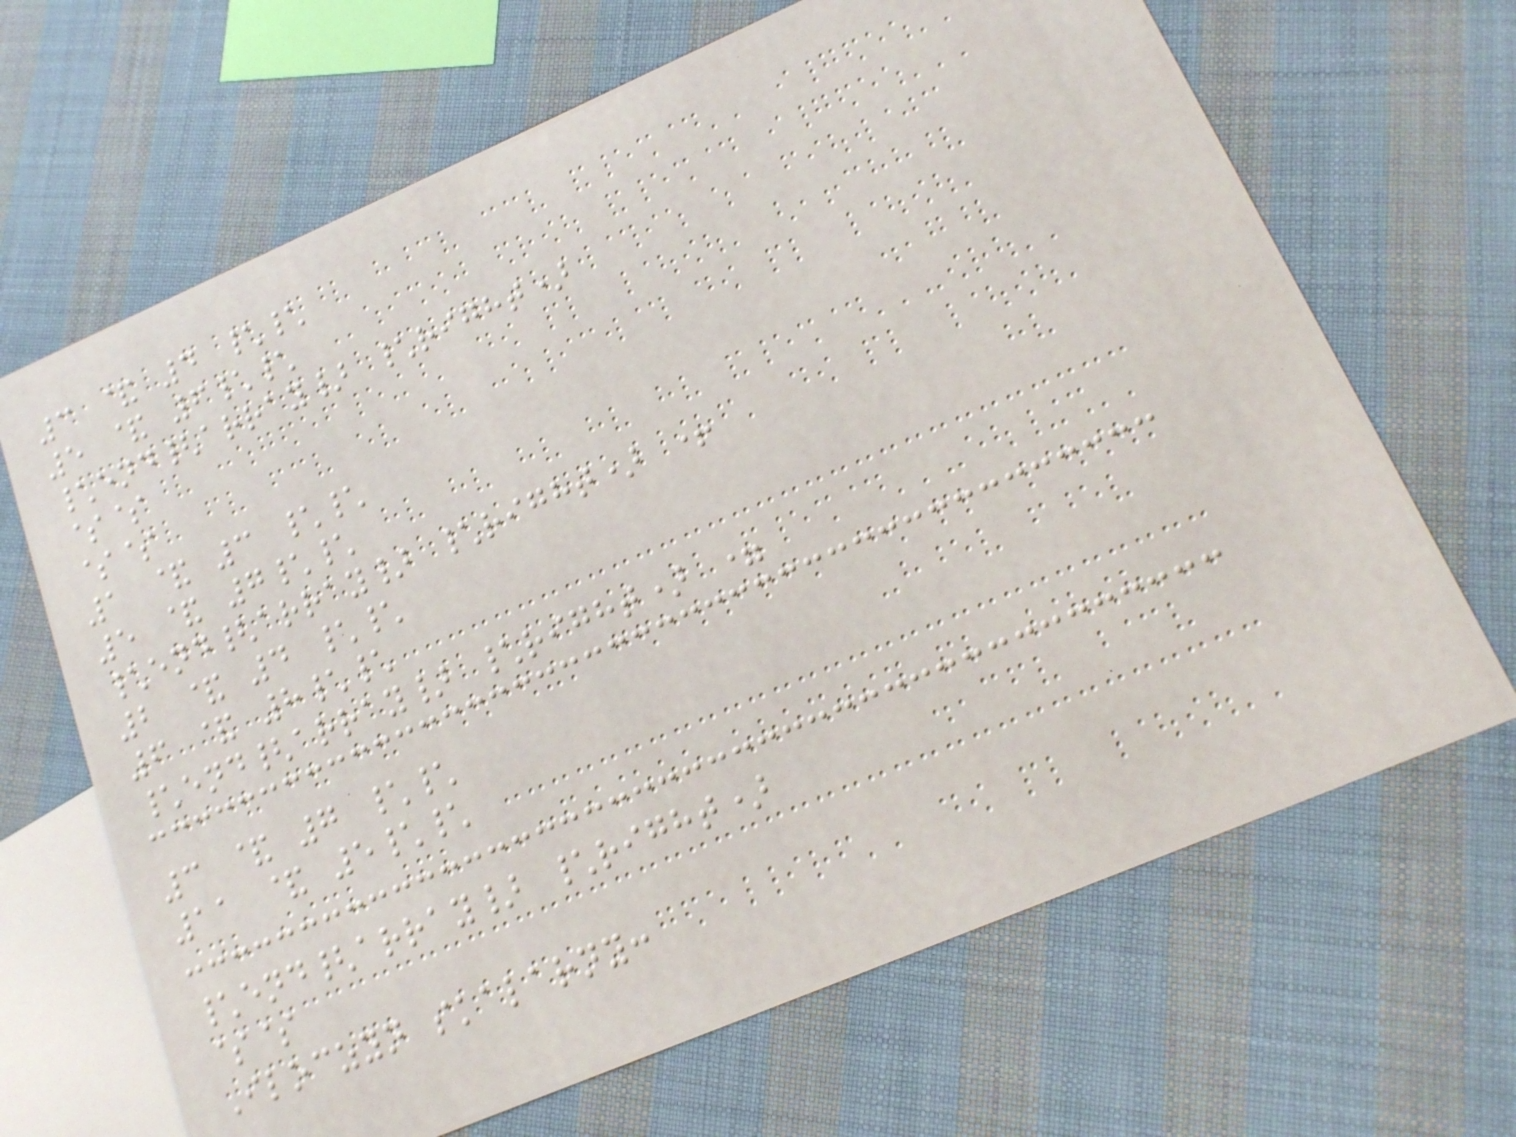3 & 4 \\
5 & 6\\
\end{array} \right)
$$
$$
1 & 3 \\
5 & 7\\
\end{array} \right) +
2 & 4 \\
6 & 8\\
\end{array} \right) =
3 & 7 \\
11 & 5\\
\end{array} \right)
$$
Iloczyn skalarny:
